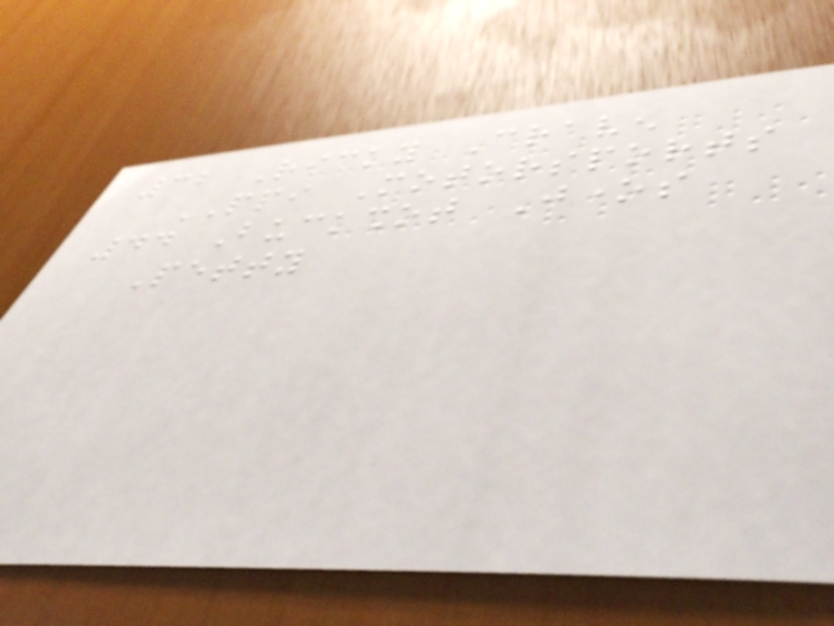32 Ricky Craven
PPI Motorsports
44 Buckshot Jones
Petty
